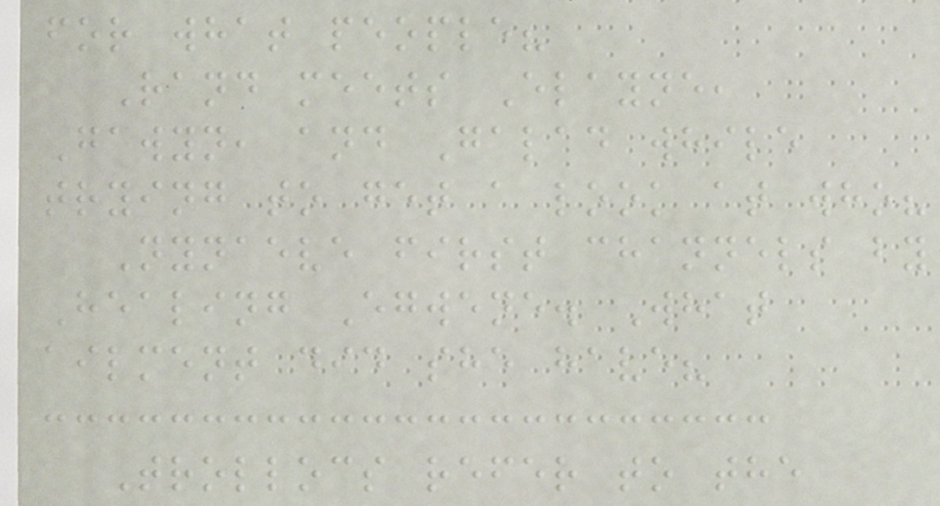for what people?
Rand meets Elayne,
Gawyn, and Galad while
trying to get a look at who?
Nynaeve first channels by
Healing Egwene. What
ailment did she have?
Trollocs refer to the
